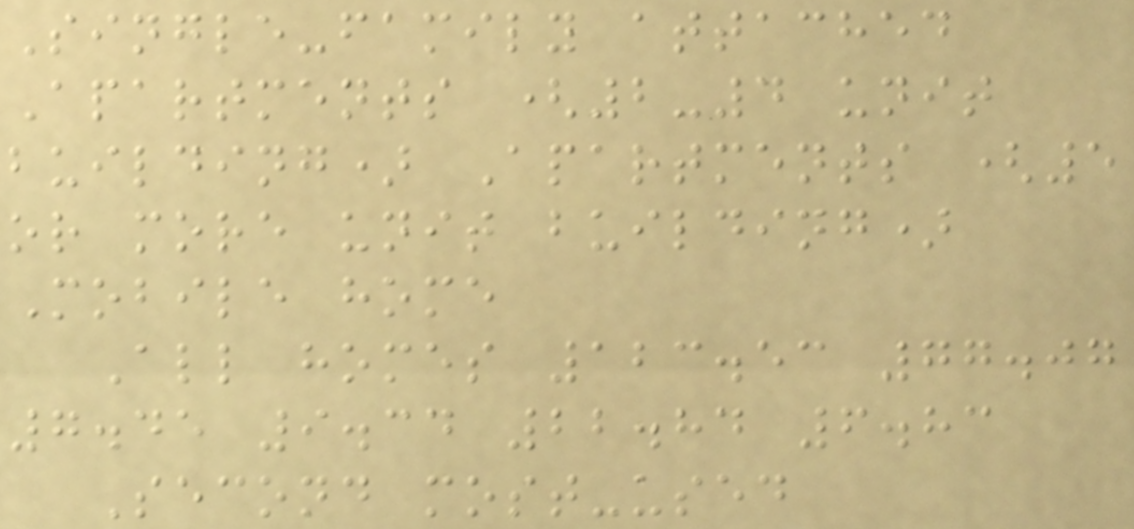Single-family attached
Apartments (2-4 unit
building) Apartments (5
or more unit building)
Mobile home
All homes 123.53 77.07
7.45 9.34 22.84 6.83
Second most-used
